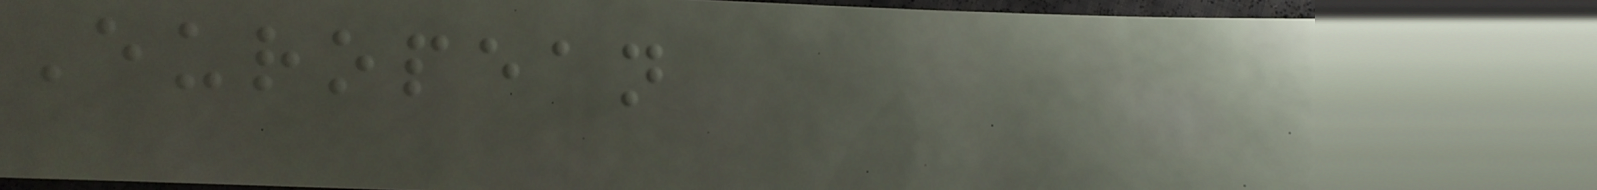European
